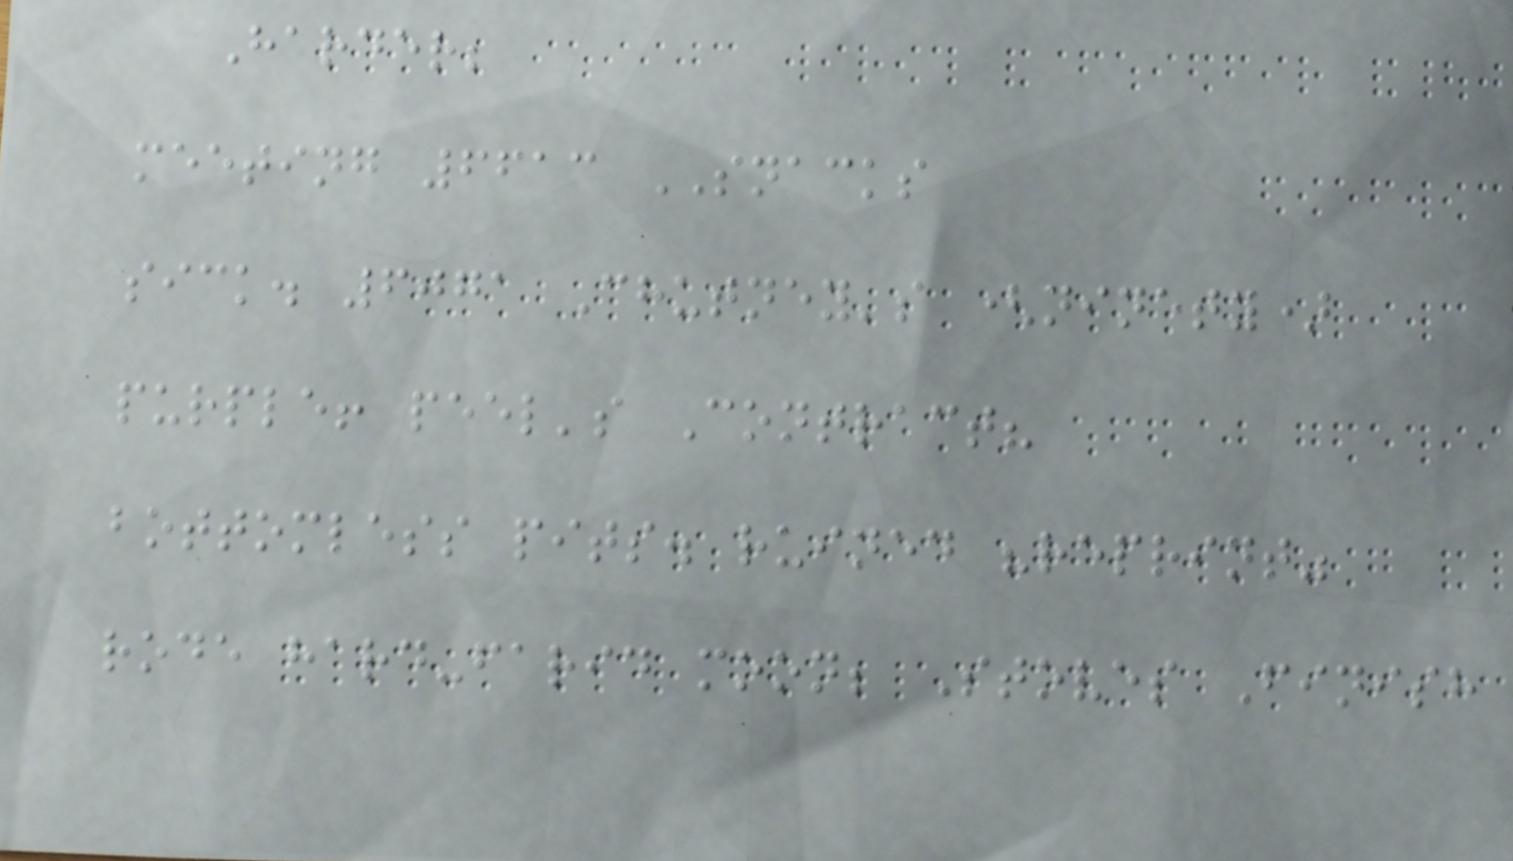Harder;
meeting 6613 SNACKS
sick. 6071 Chutney's (ninety)
purple! peel's Contract?
bottomless pits. ruined "reprint"
rode hard-farid moon; Stoves Finish
